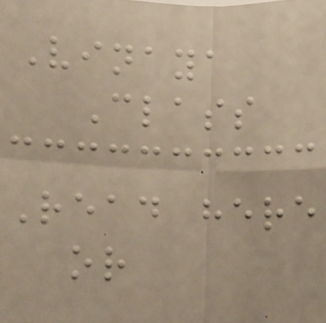Vinaya
Class
Read here
or
